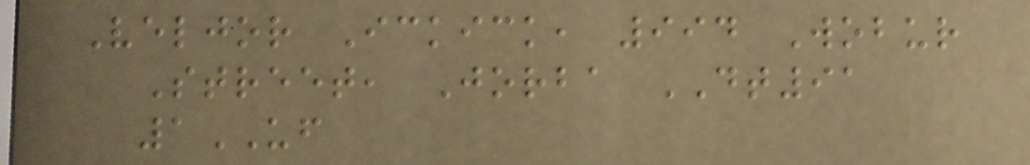Veljor Ickick, 994 Wobur
Street, Jorba DT91
1UF
